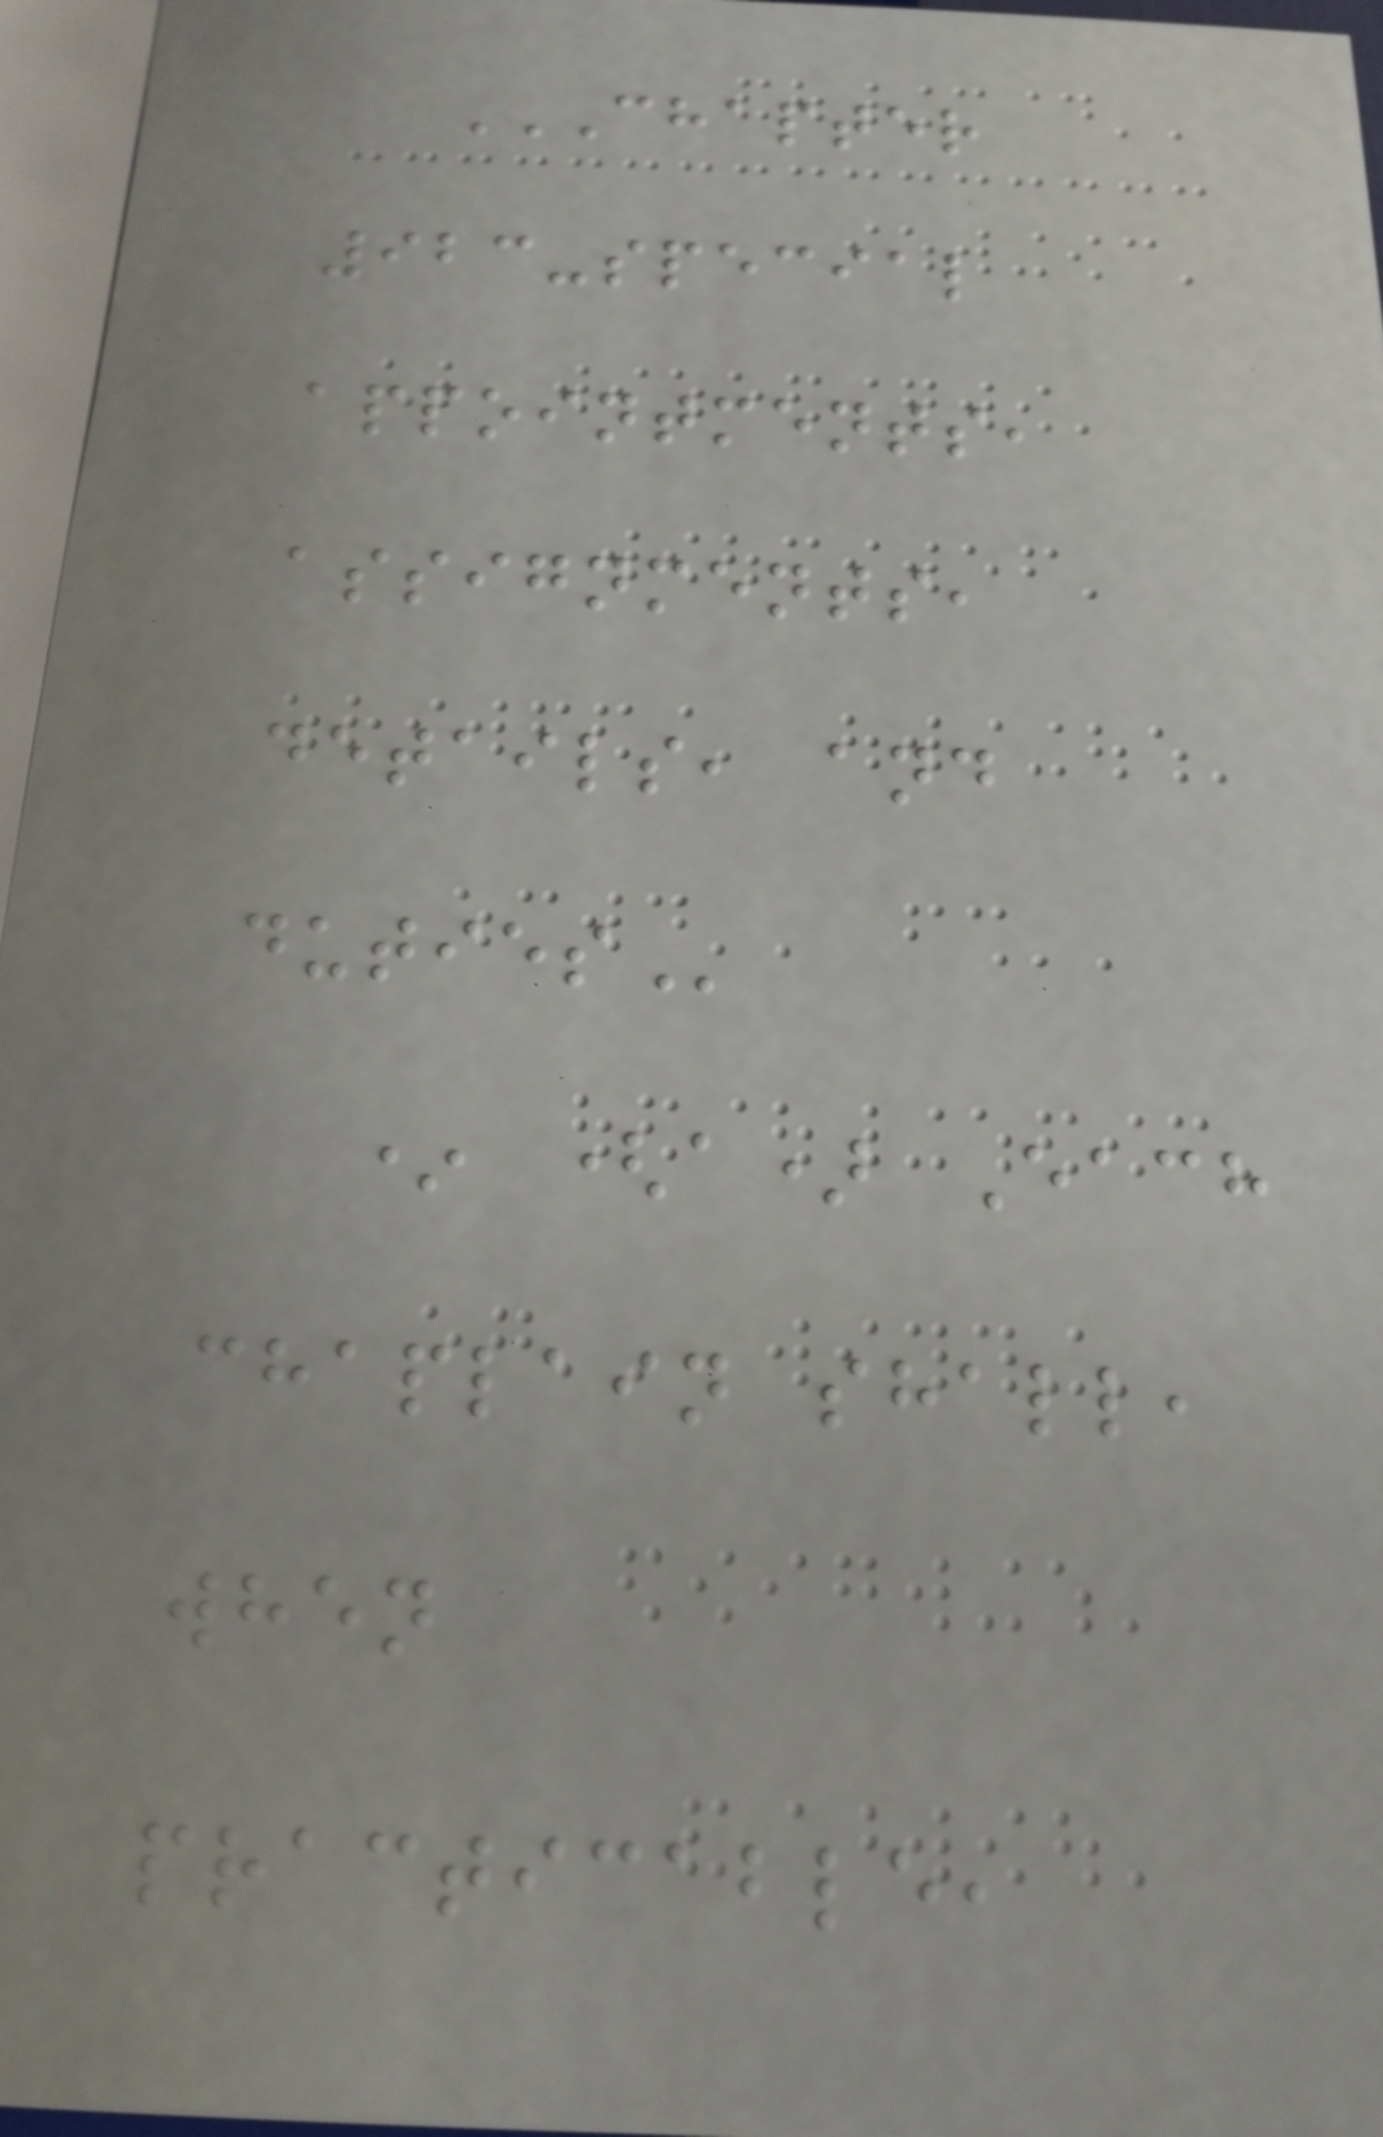CHAPTER
923-SPECIAL
APPOINTMENTS,
ASSIGNMENTS,
DETAILS, AND
DUTIES
* (a) Each
chaplain shall,
when
practicable,
